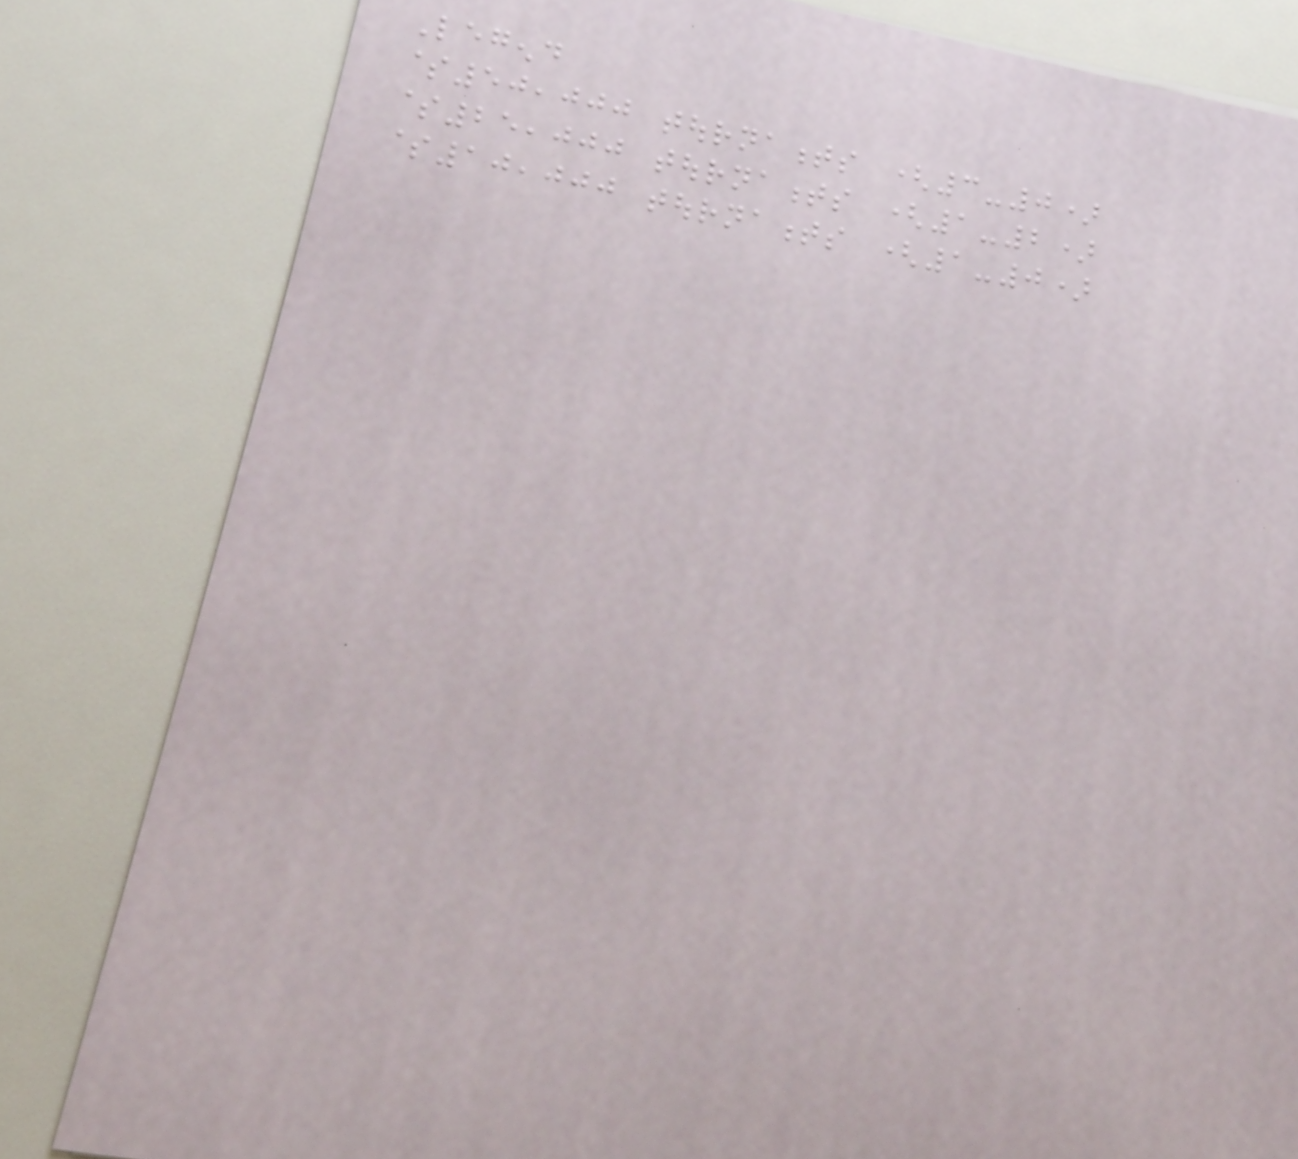Legend
$50,000 tournaments (3-0)
$25,000 tournaments (1-2)
$10,000 tournaments (1-0)
